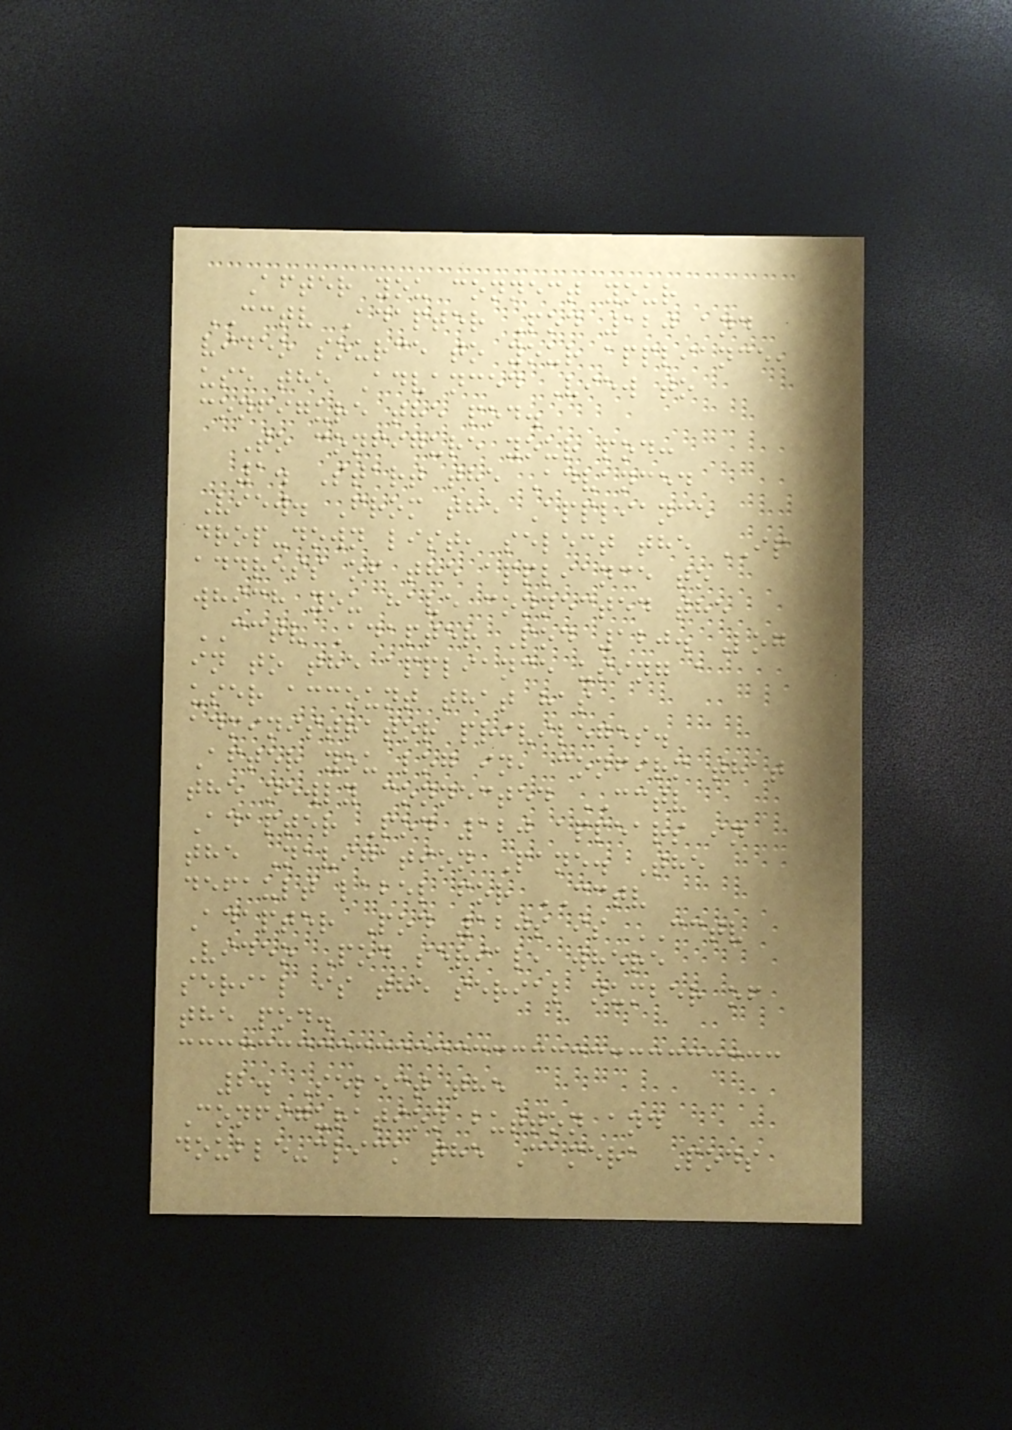After you connect your
CCTV Adapter Pod 120 and
video source to your appliance,
use the Advanced View to
configure the pod.
To configure your pod:
1. Start the Advanced
View. From the Appliance
drop-down list, select the IP
address of the appliance to
which you have connected the
CCTV Adapter Pod 120. Log
in to the appliance using a
user account that has
administrator privileges.
After you log in, confirm that
the newly connected CCTV
Adapter Pod 120 appears in
the Navigation Pane. The
default label for CCTV
Adapter Pod 120s is CCTV
Video Pod serial, where
serial is the serial number of
the pod.
2. Select the
Configuration button and
double-click the Camera Pods
